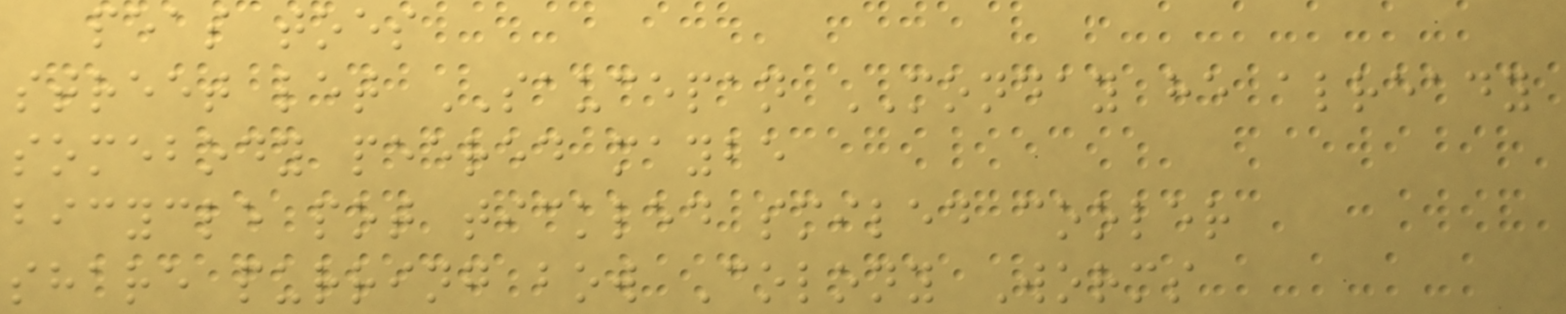peas toes
street let SAUCEPAN MONDAY he already
somebody peered maybe
bicycle pot tickled smiled cooler
share purring bow Colony Worms
